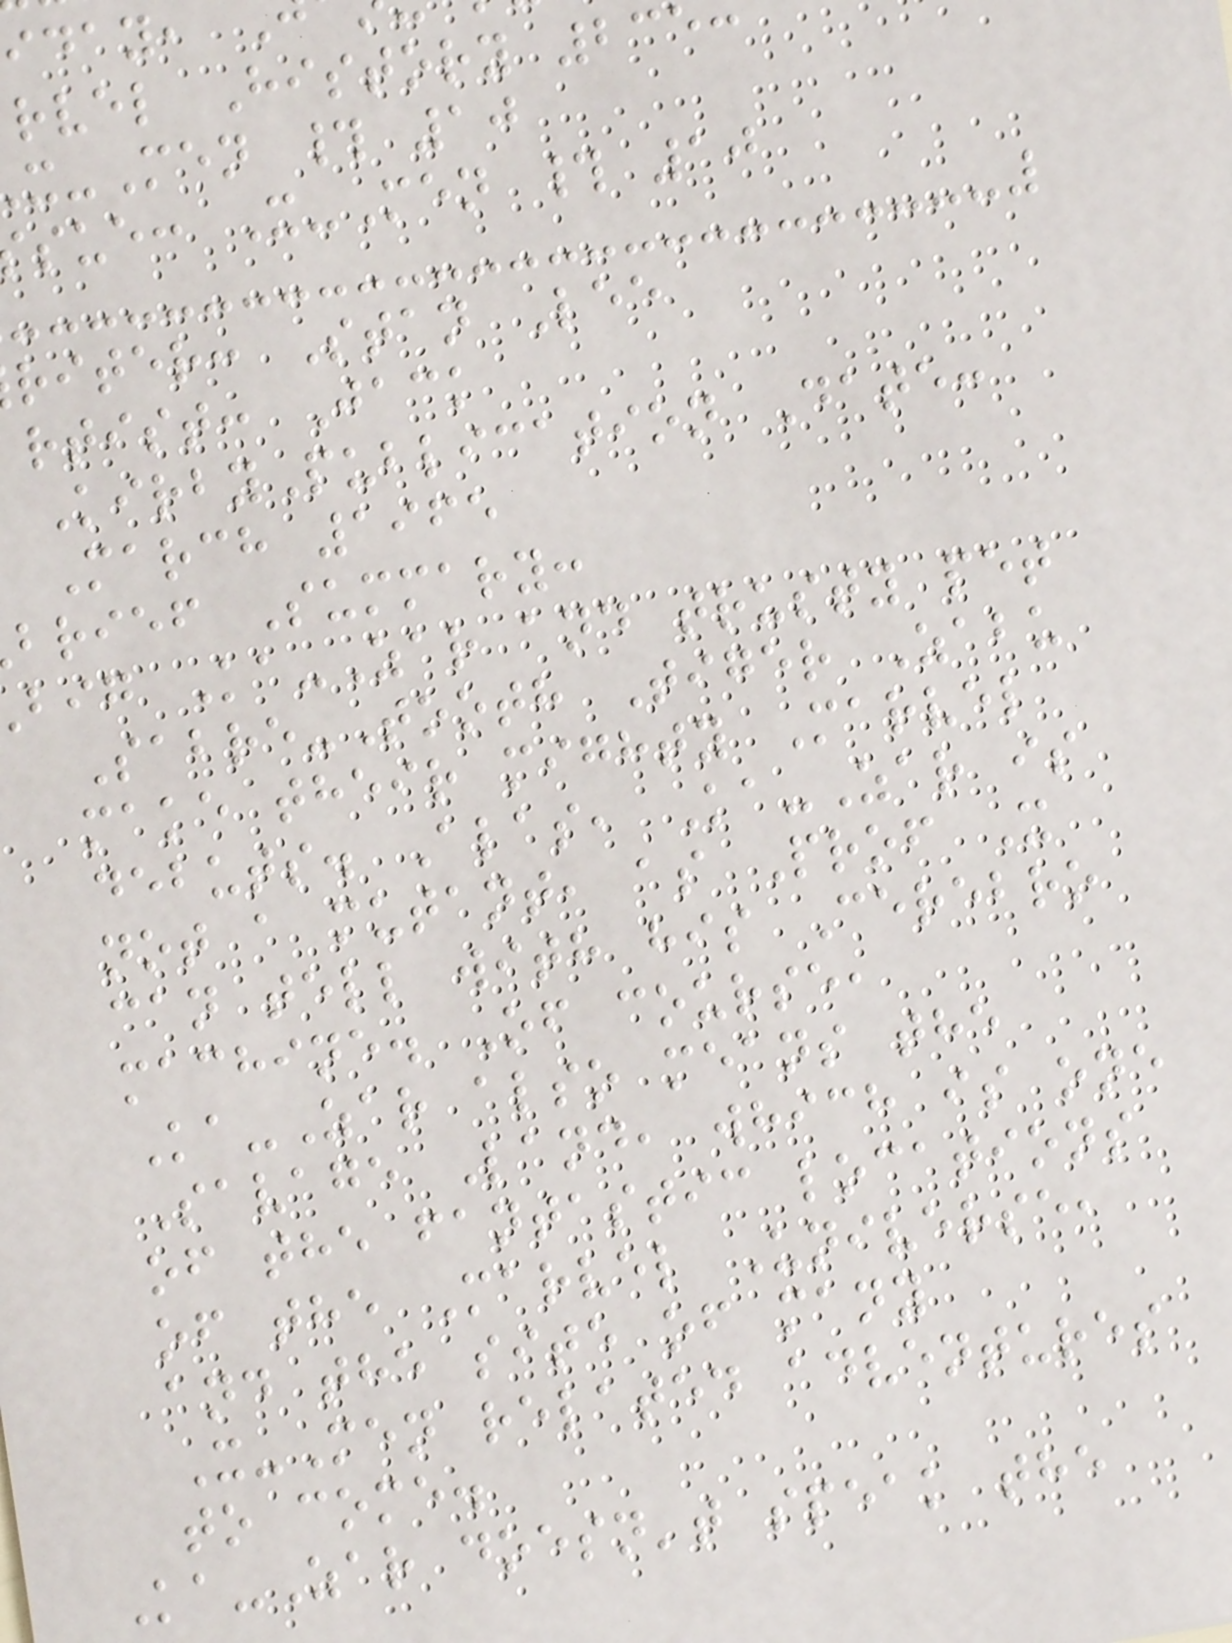rvel History 235
-Men # 10
sue: X-Men # 10
riter: Stan Lee
rtist: Jack
KirbyPublication Date:
March 1965
brief Summary:
big Ka-Zar and trusty pet
Sabre-Tooth Tiger Zabu
make their mighty Marvel
debuts. Alas, Ka-Zar is
not a mutant, as Prof X
can tell with his Cerebro
machine. Of course,
Ka-Zar also means the
Savage Land, which is one
of the fantastic locations
of the Marvel Universe,
and the site of many
X-Men related adventures
to come.
Ka-Zar doesn't speak the
